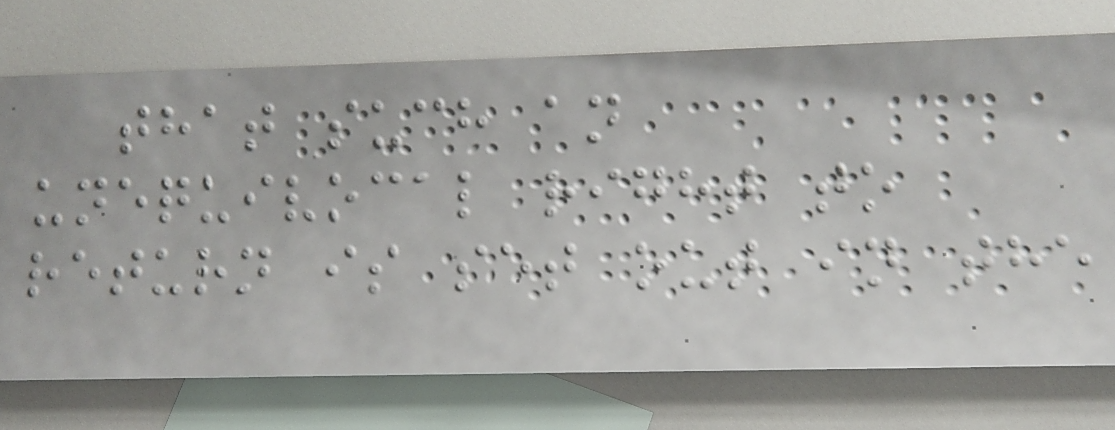that such an
unequivocal right to
return is set out in the
